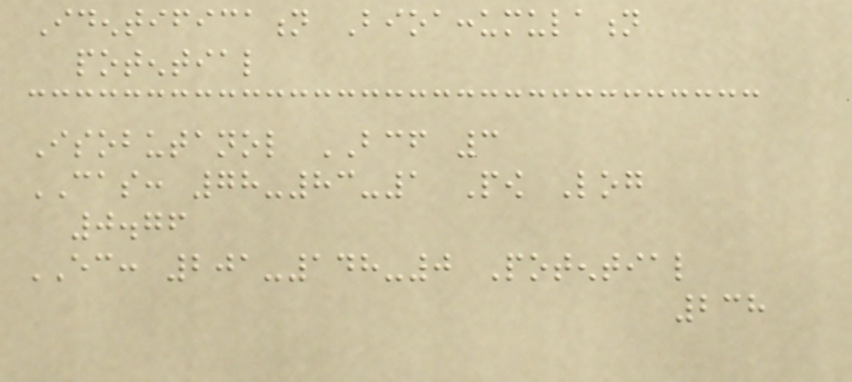Identification Bioaccumulation
potential
Isobutanol BCF 3
CAS: 78-83-1 Pow Log
0.76
EC: 201-148-0 Potential
238
